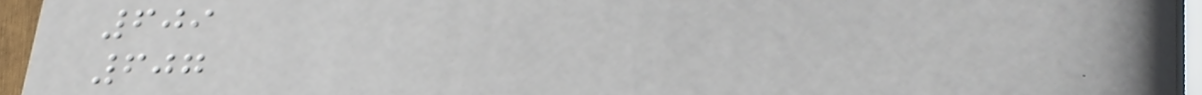609
607
